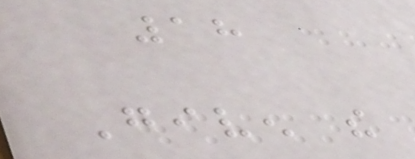18
Given the
